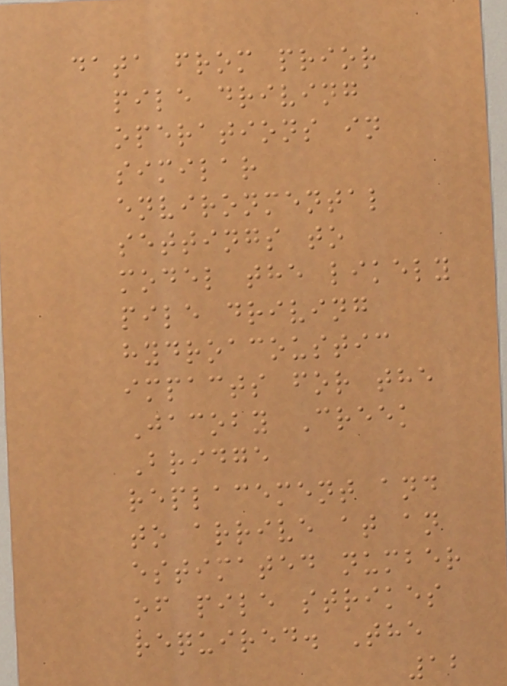data from prior
pile driving
operations in
similar
environmental
settings to
model the likely
pile driving
hydroacoustic
impacts for the
Jacoby Creek
Bridge
replacement and
to arrive at an
estimated number
of pile strikes
required. The
12
